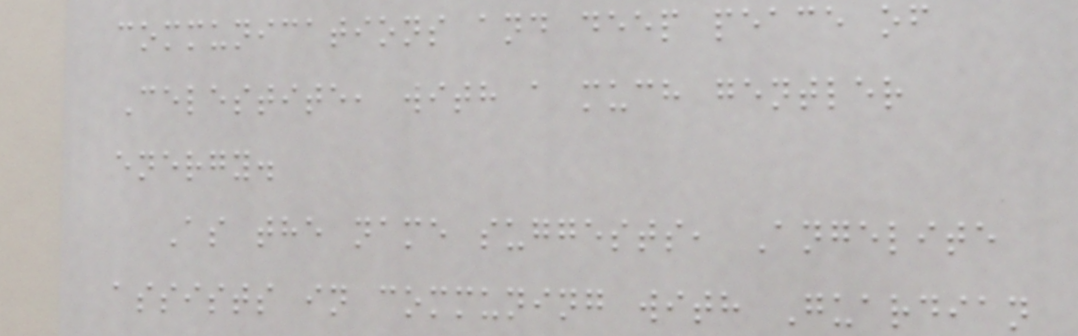communications and deep peace of
Celestite, with a much gentler
energy.
As the name suggests, Angelite
assists in communing with Guardian
